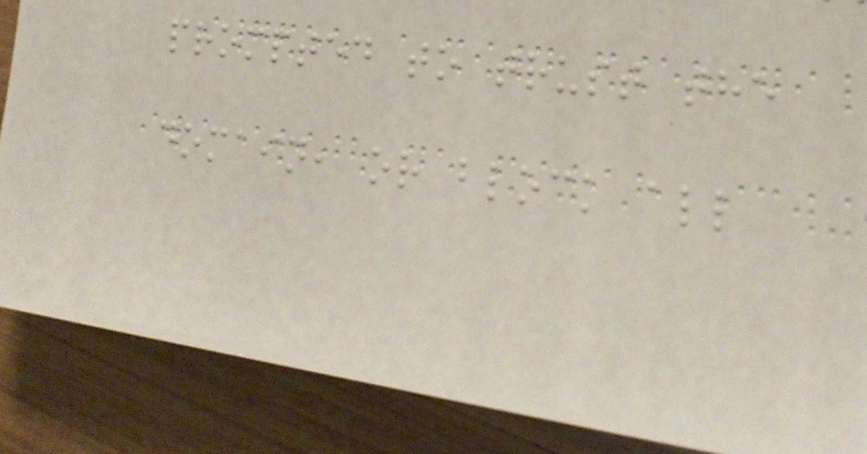prompted to trust the
domain, or block all
